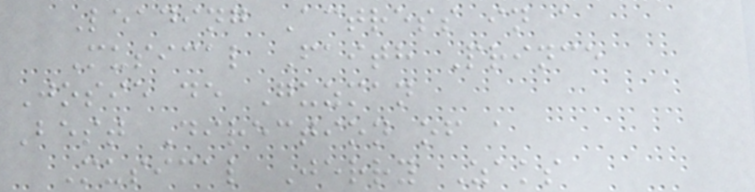Leading Actress in a
Musical Faith Prince
Josie de Guzman
Best Direction of a
Musical Jerry Zaks
